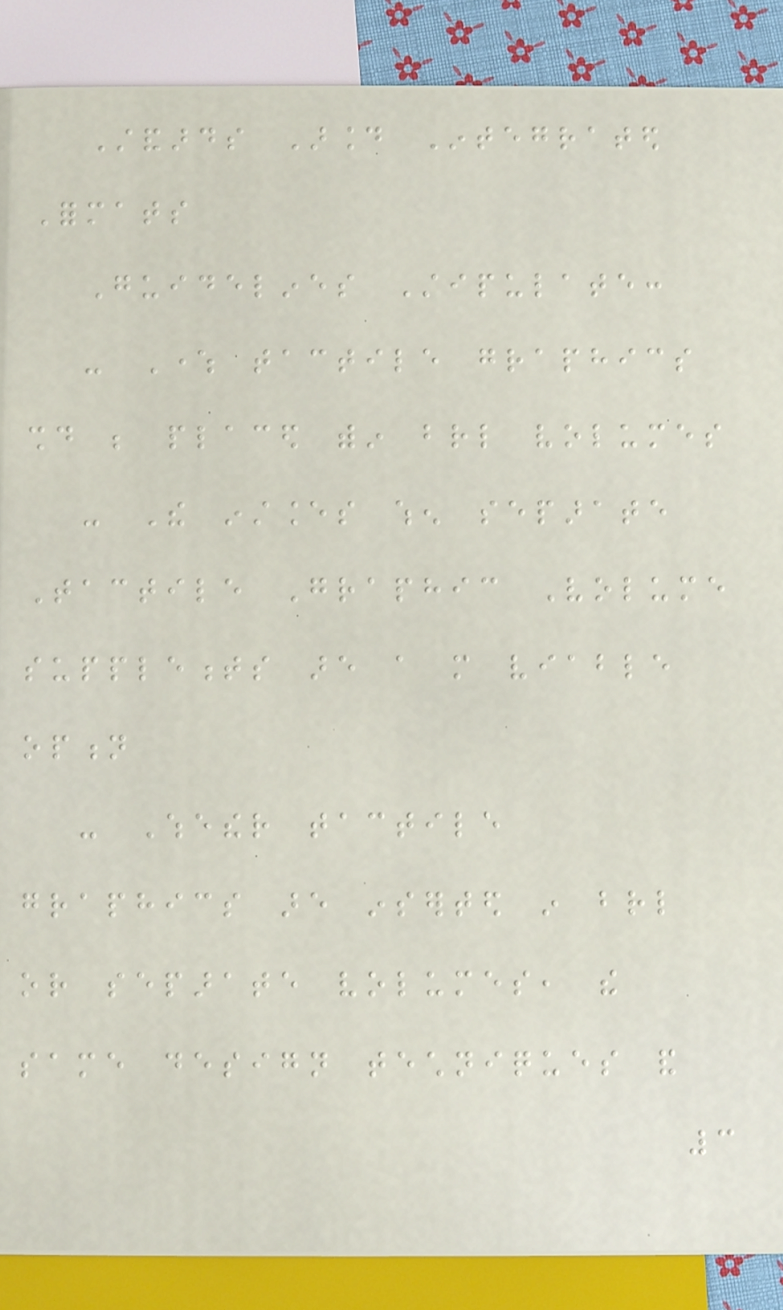Standards Around Integrated
Formats
Guidelines Stipulate:
- Where tactile graphics
should be placed within braille volumes
- The instances when separate
Tactile Graphic Volume
supplements are a more viable
option
- Whether tactile
graphics are inserted in braille
or separate volumes, the
same design techniques and
3
